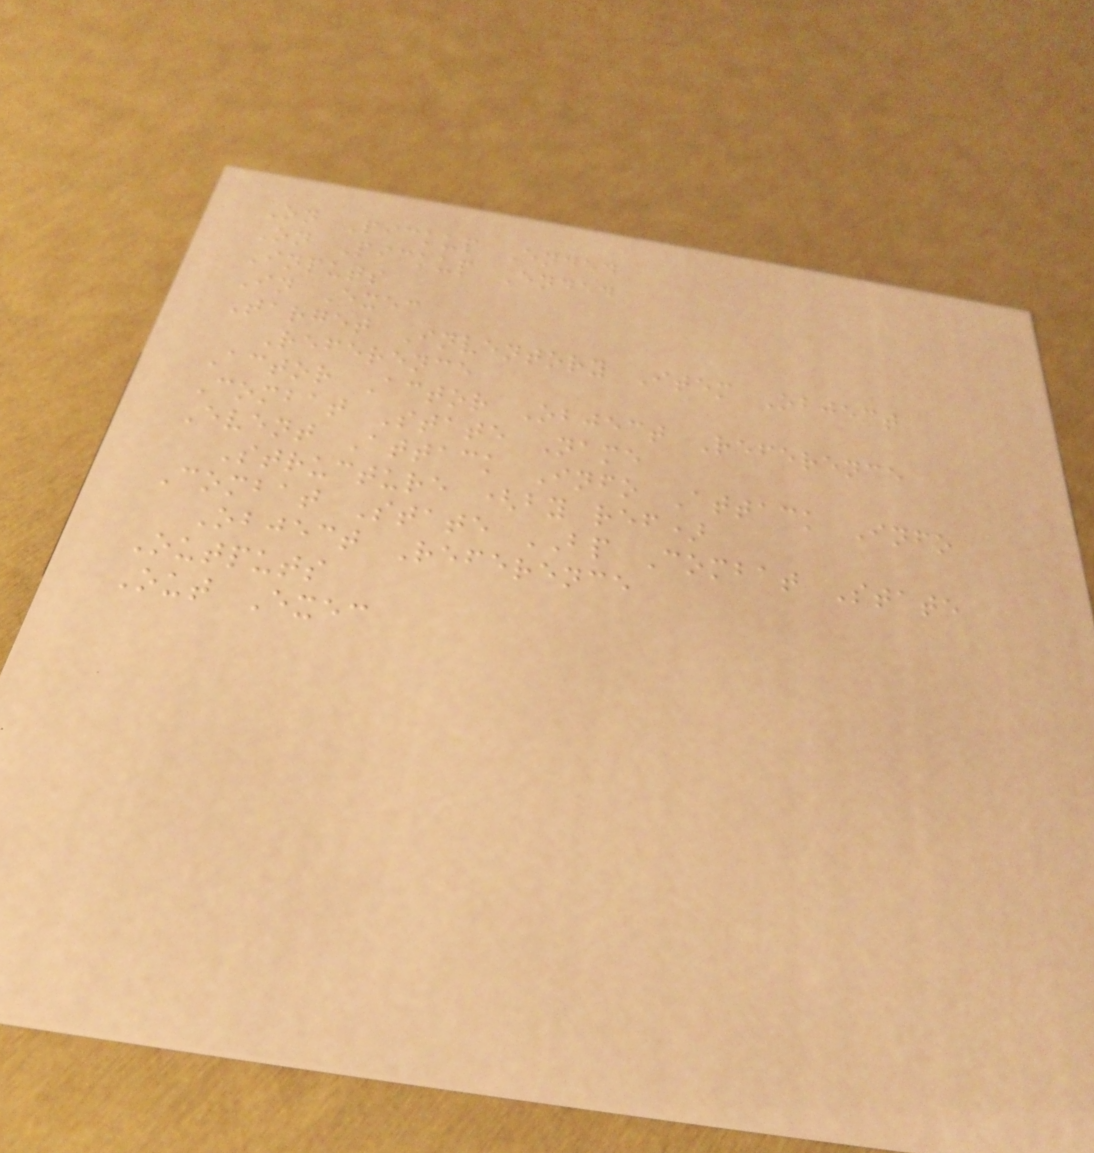On Pickup Ended
On Pickup Ended
Inputs
In Exec
Target Inventory Item Object
Reference
Actor Actor Object Reference
Combat State Name
Event Attack Info Attack Info
Structure (by ref)
Combat State BP Combat State
Object Reference
Outputs
Out Exec
